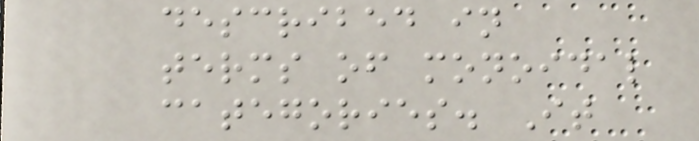described in
terms of monoidal
categories. It
